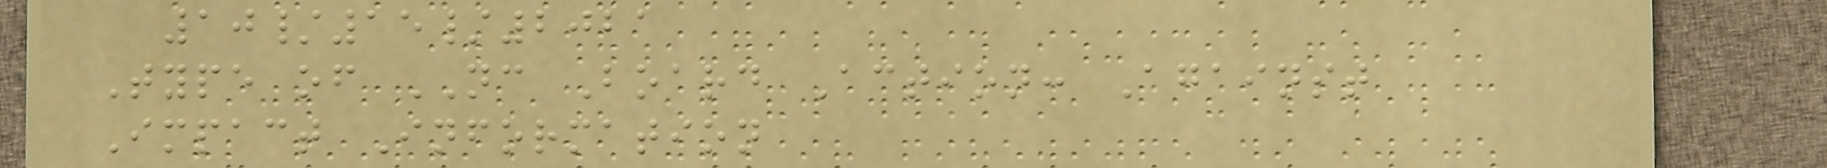10/15/2021
Type of NC Board Action: Against
Impact Information
